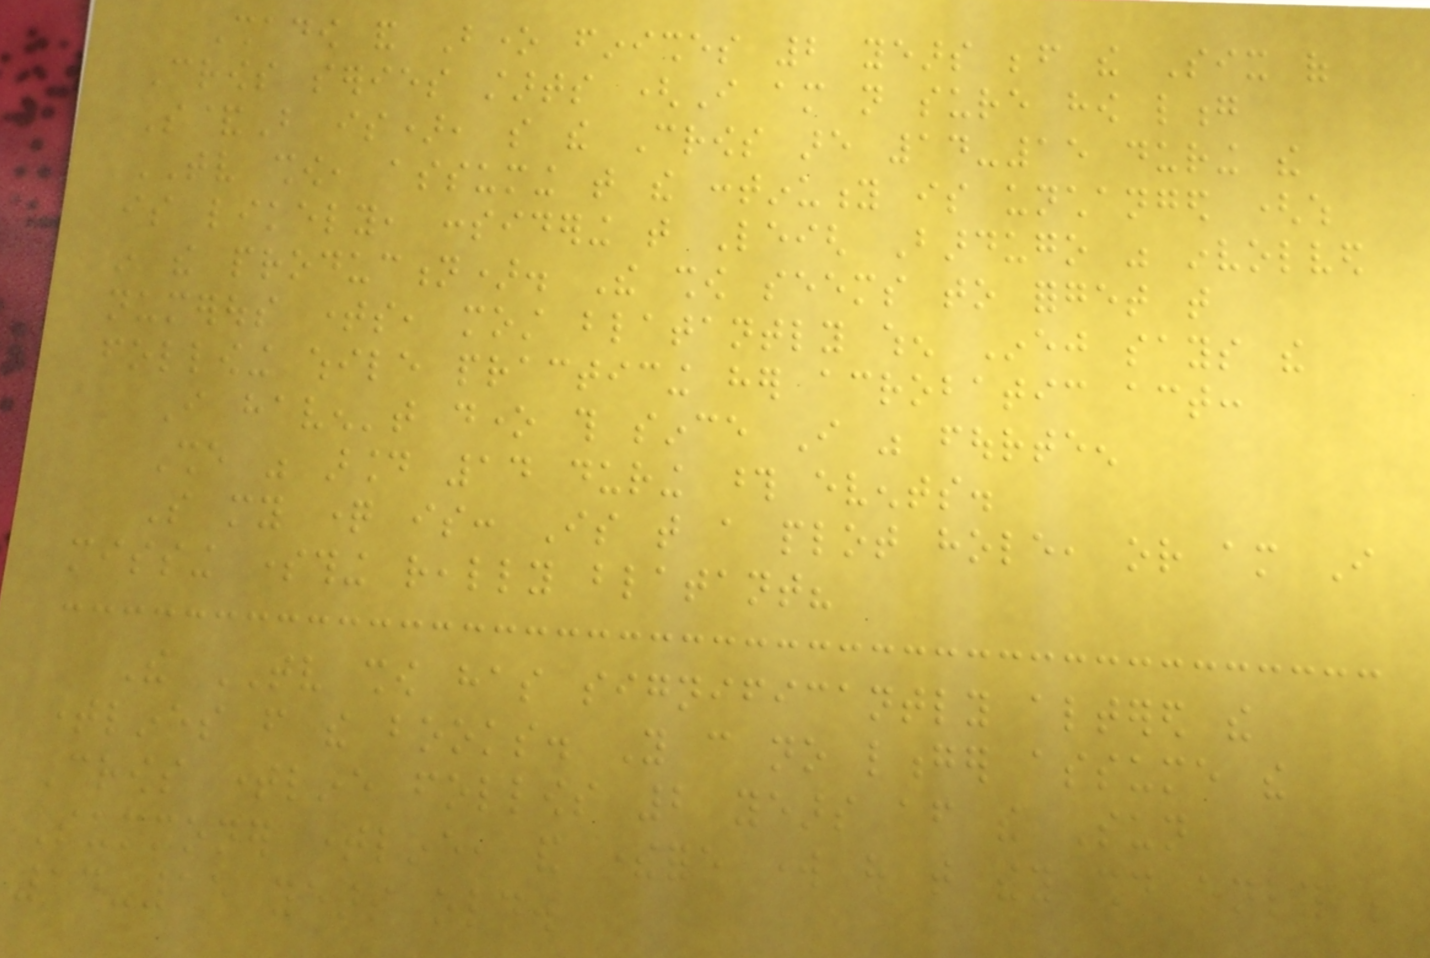Shadow and Bone finishes 2 years before the Six of
Crows series starts (I am not sure how long
S&B is), so the Crows are 14-15 during the
TV show, assuming that the continuity is unchanged (which
is likely, considering that Leigh Bardugo was involved
in the production). The show seems to forget that
numerous times, most blatantly when Inej says the
following while practicing her acrobatic act:
I haven't done this since I was fourteen
She was around 14 during those events.
So my question is: Is that a plot hole, or am I
missing something really blatant?
The TV show has significantly altered the
timelines from the books. You can no longer assume the
Crows timeline follows 2 years after the Sun
Summoner timeline, and therefore work out that they should only be
14-15 years old.
